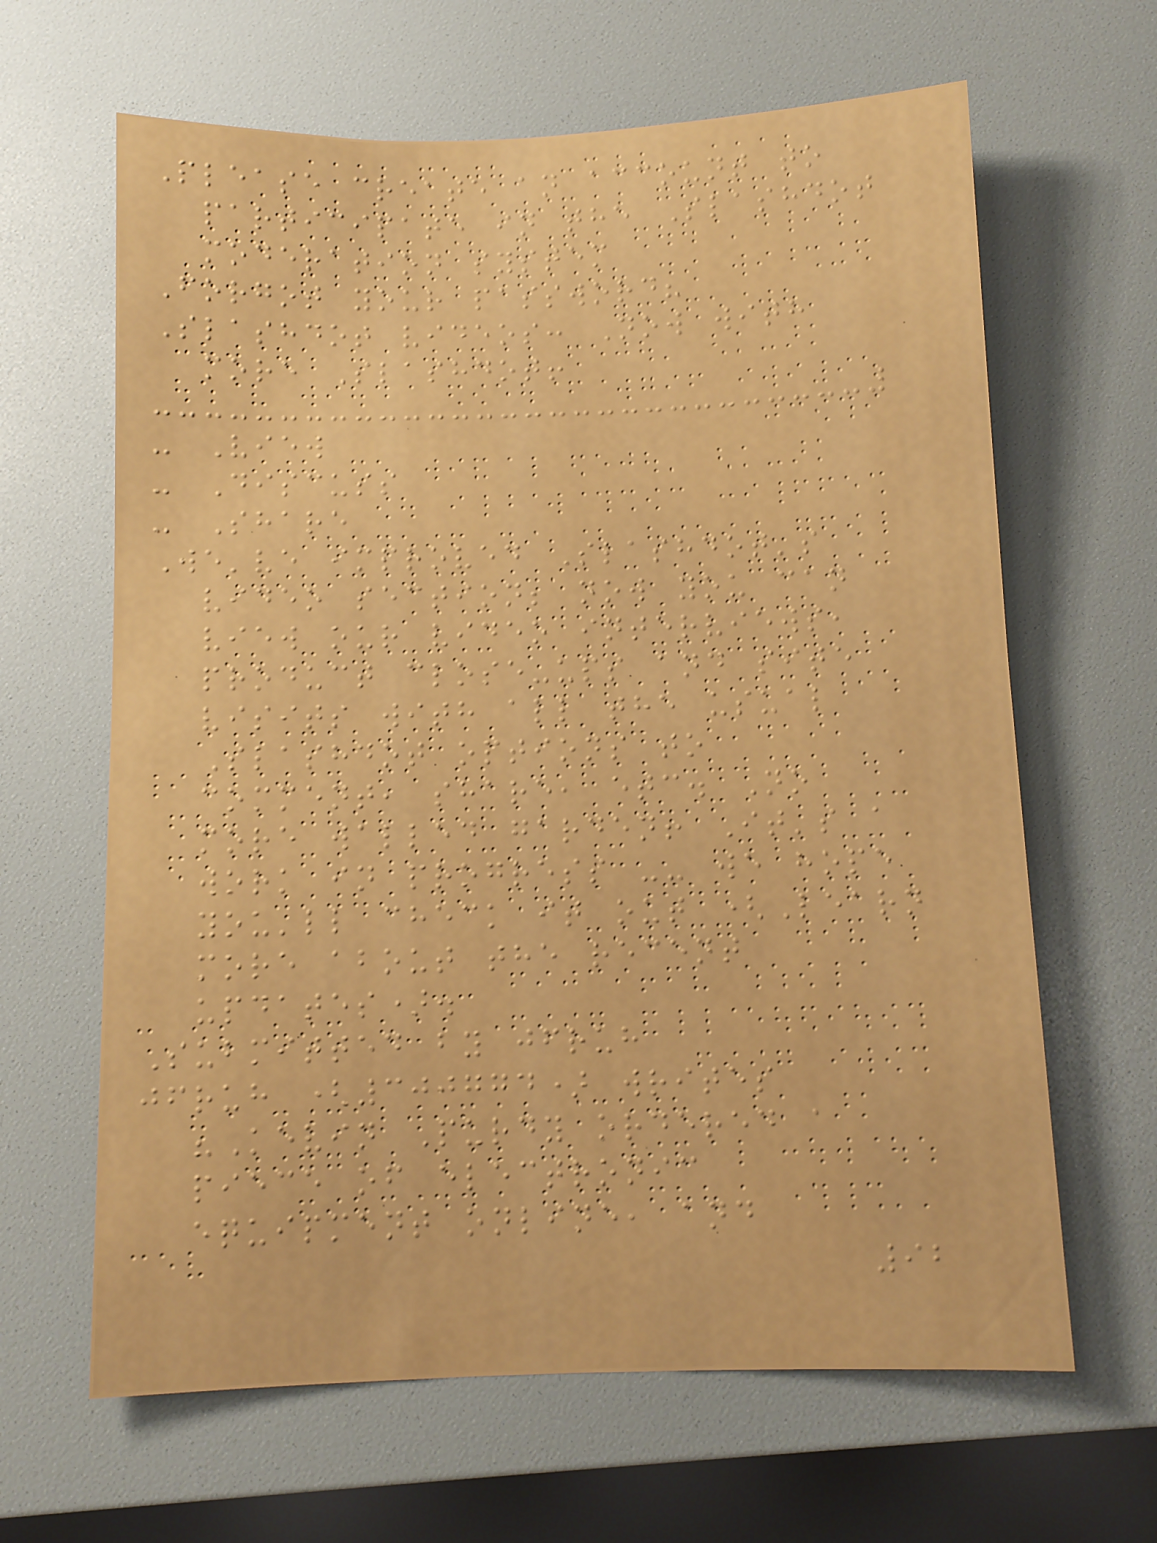Please create an account to
participate in the Slashdot
moderation system
Forgot your password?
Slashdot videos: Now with
more Slashdot!
- View
- Discuss
- Share
We've improved Slashdot's
video section; now you can
view our video interviews,
product close-ups and site
visits with all the usual
Slashdot options to
comment, share, etc. No
more walled garden! It's a
work in progress -- we hope
you'll check it out (Learn
more about the recent
updates).
Submitted by jfruh
jfruh (300774) writes
"Kevin Purdy ordered a
piece of electronic
equipment online, and
92
